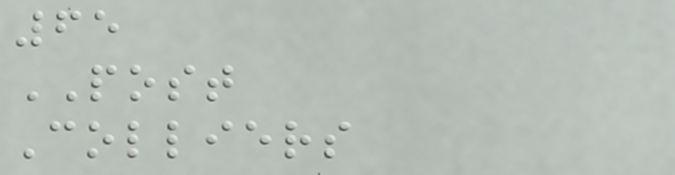65
POST
Colliers
